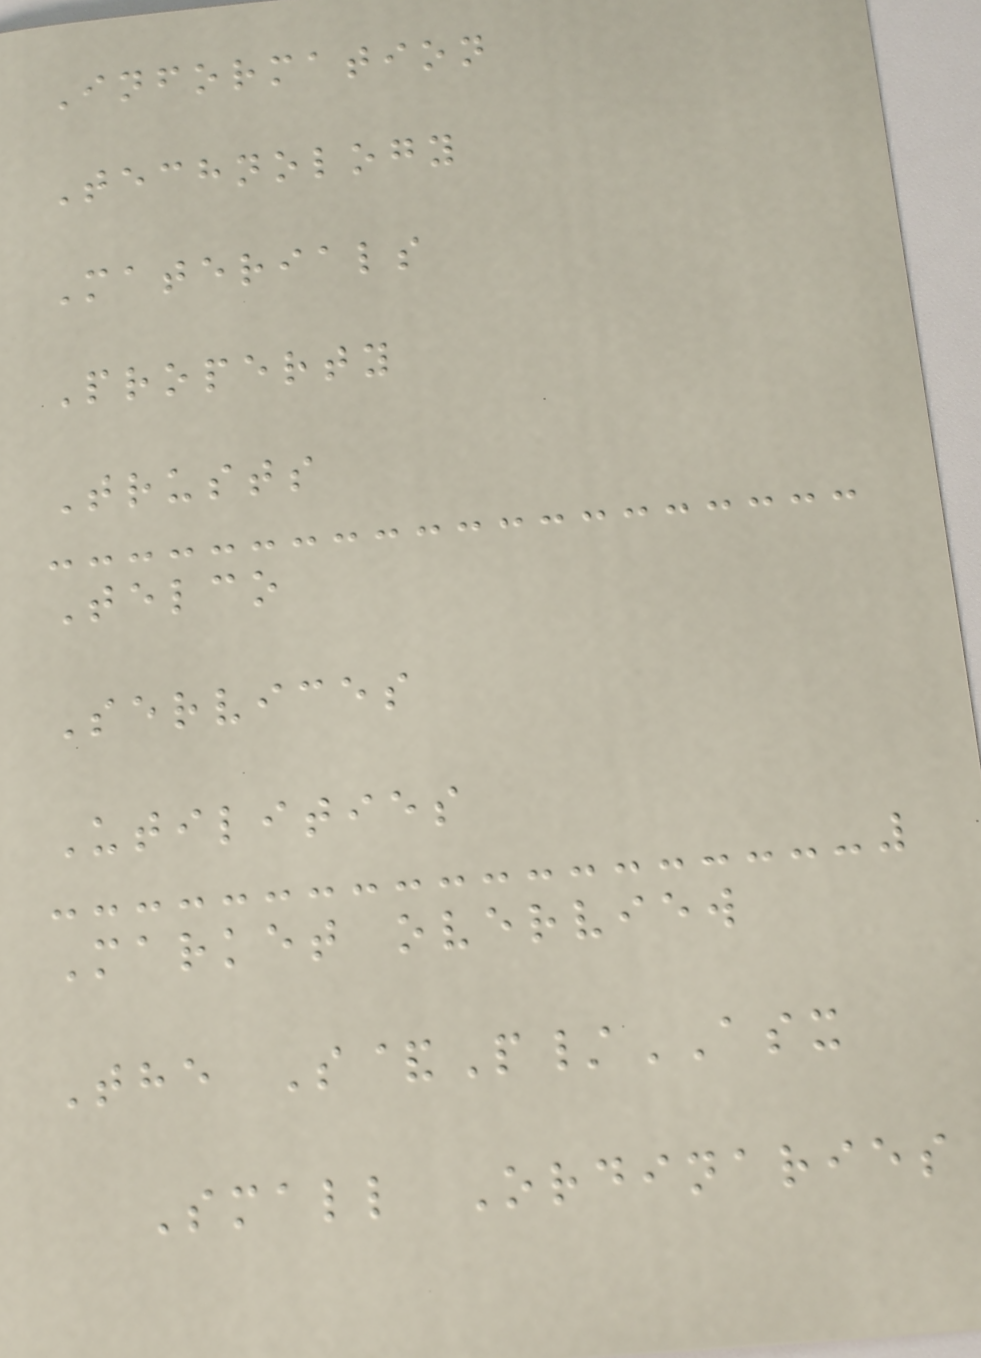Information
Technology
Materials
Property
Trusts
Telco
Services
Utilities
Market overview
The S&P/ASX
Small Ordinaries
